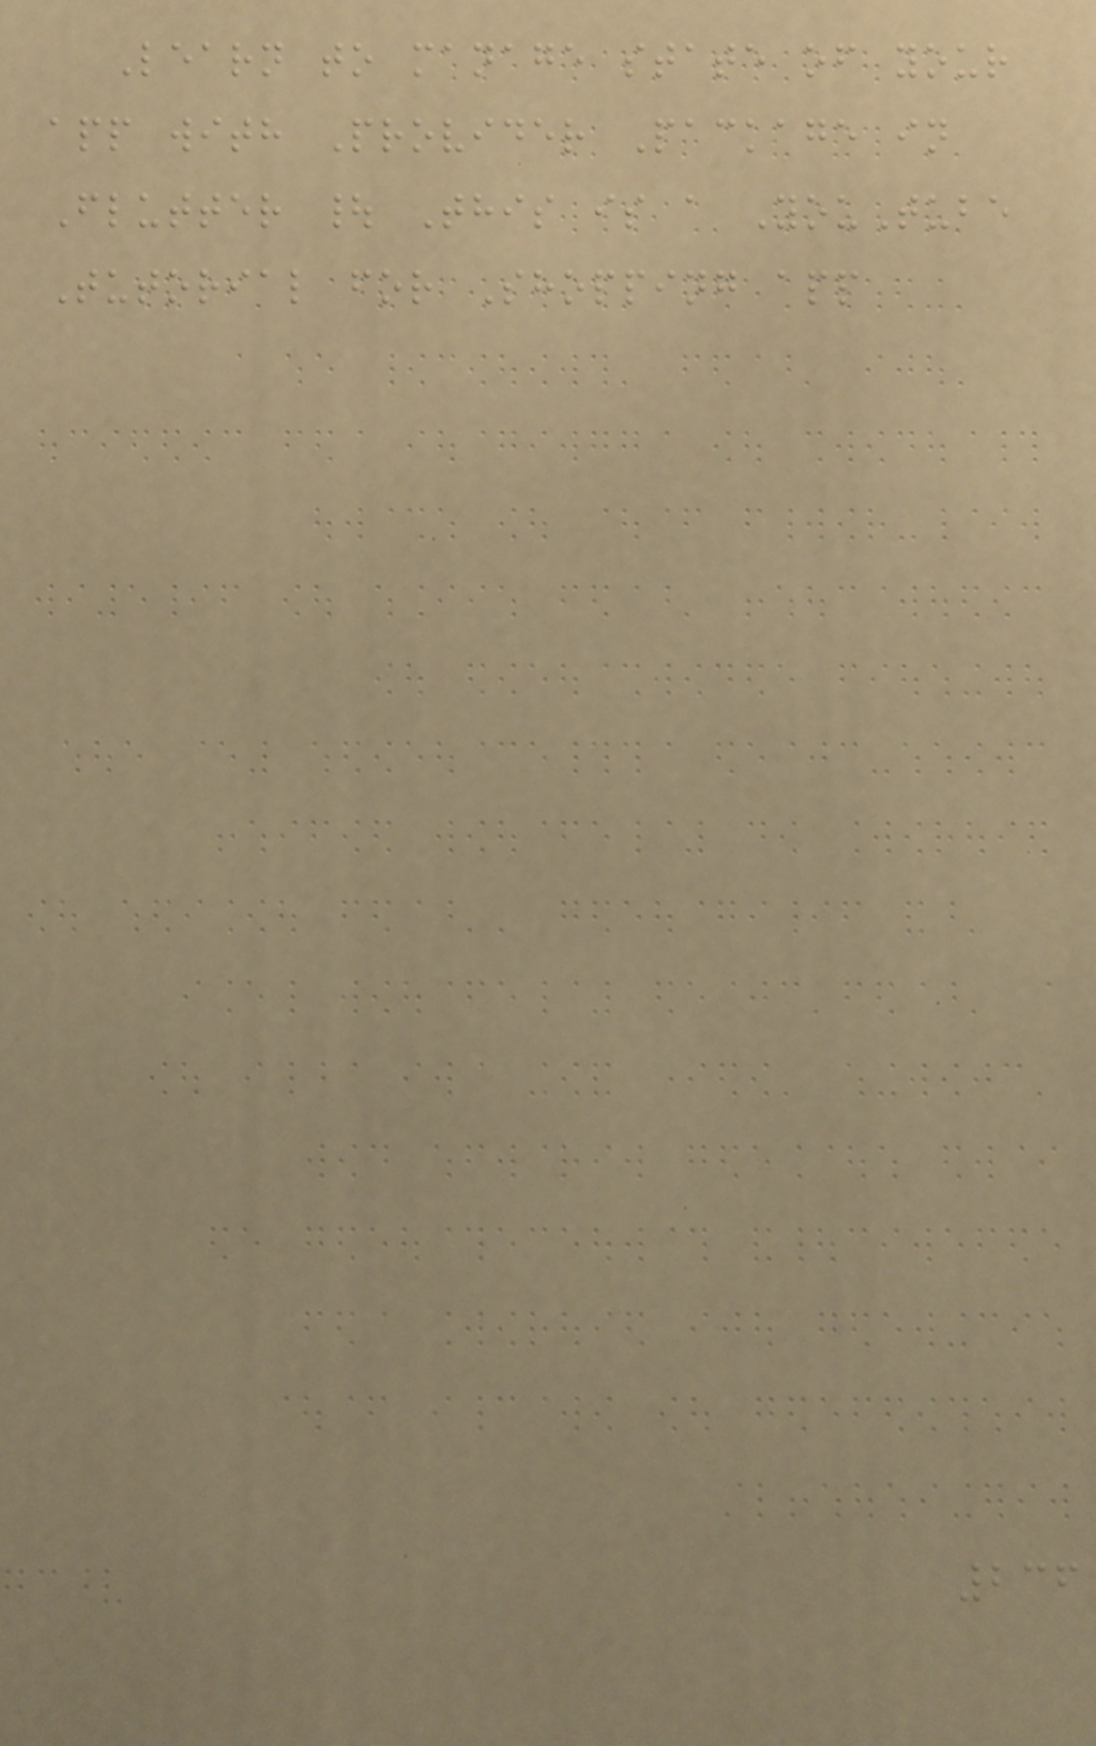Learn to manage state of your
app with Provider Package in
Flutter | This is a YouTube
Tutorial for Shopping app
236
